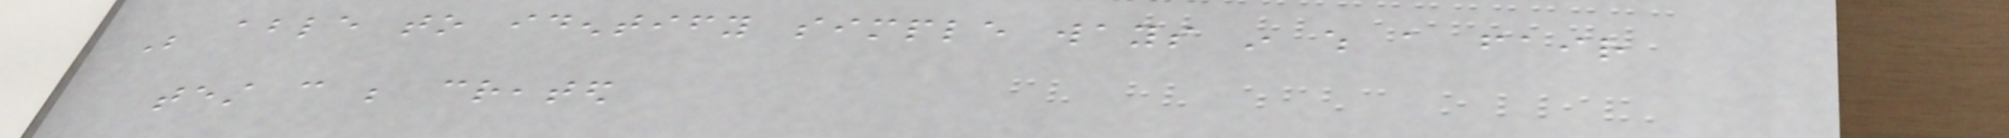Be able to identify simple ways in which a fair
test can be created
